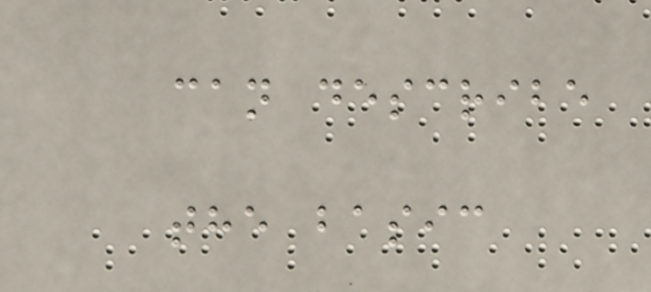can describe
the basic
